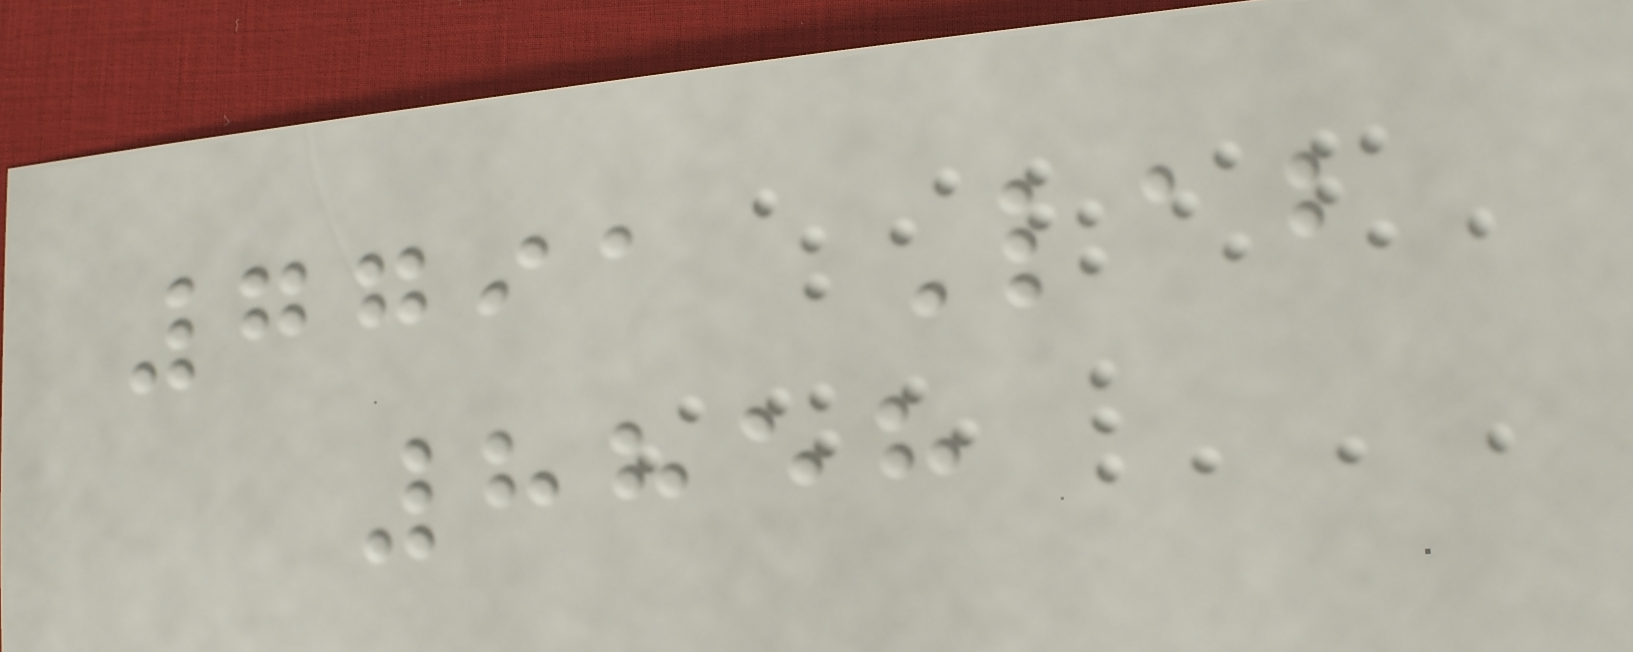7791 Lab
8858
